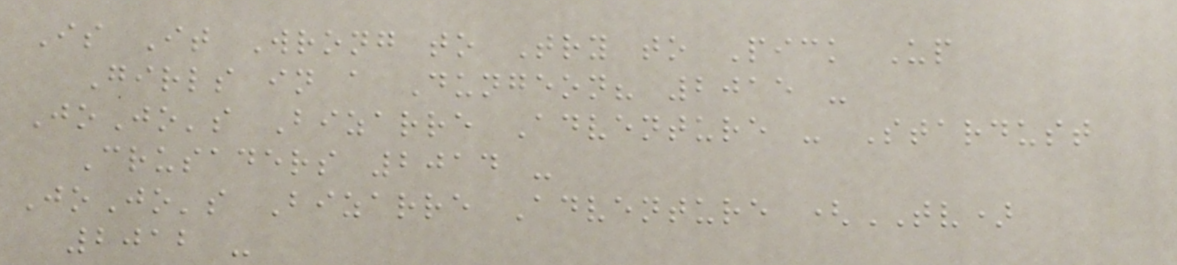Is It Wrong to Try to Pick Up
Girls in a Dungeon? 2015 -
JoJo's Bizarre Adventure - Stardust
Crusaders 2014 -
JoJo's Bizarre Adventure (TV)
2012 -
